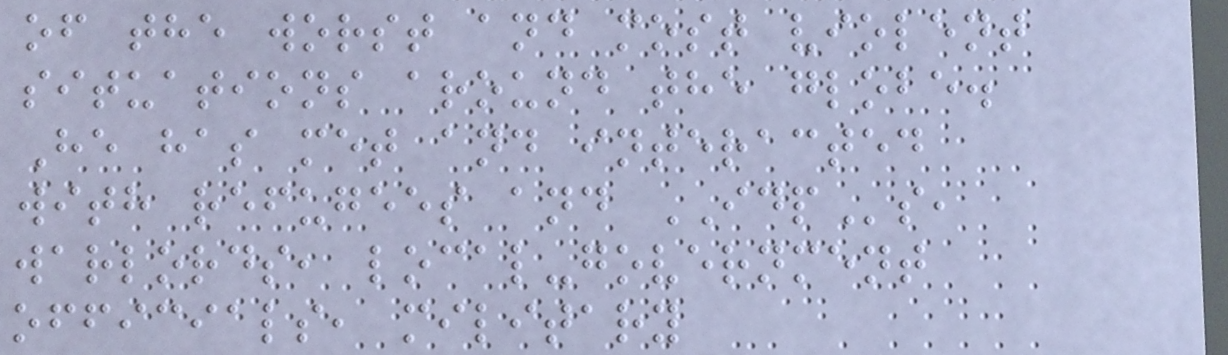of the worst and most violent
situations around the globe.
He has met and interacted
with refugees and IDPs,
warlords, local-government
officials, military
